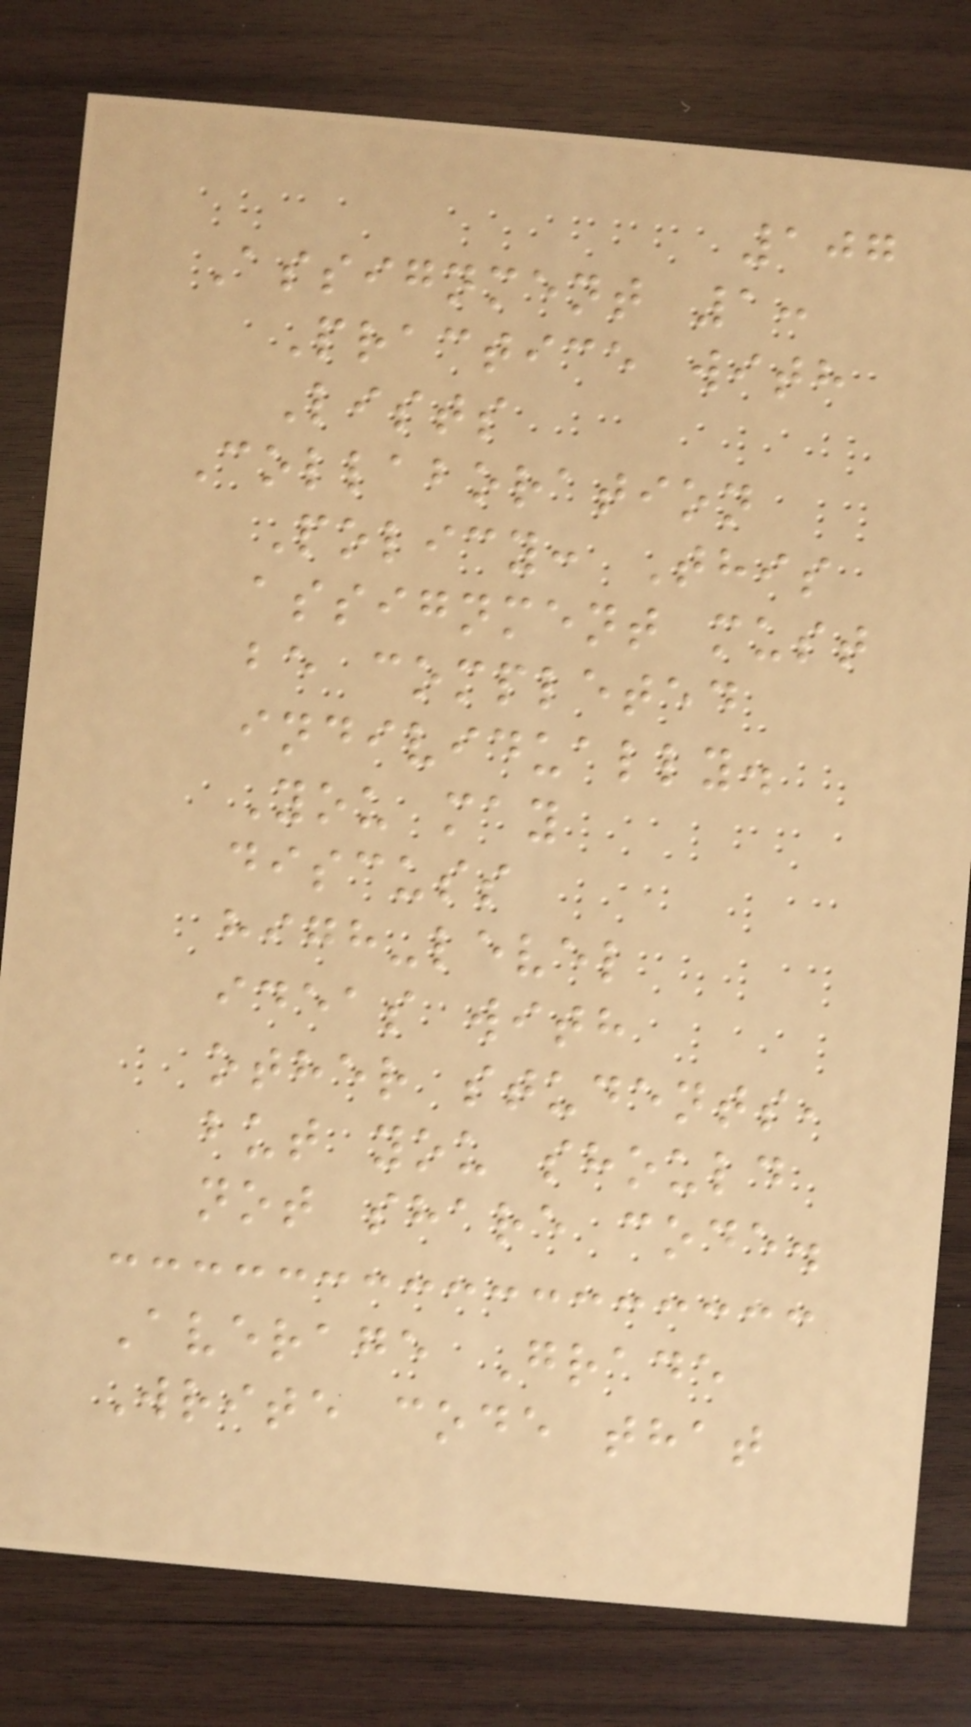107
Assignment 1:
Practice with
Lists
Collaboration
Policy: This
assignment must
be completed
individually.
You may
discuss
high-level
ideas with
other students,
but you should
not share code.
Average Grade
Write code that
